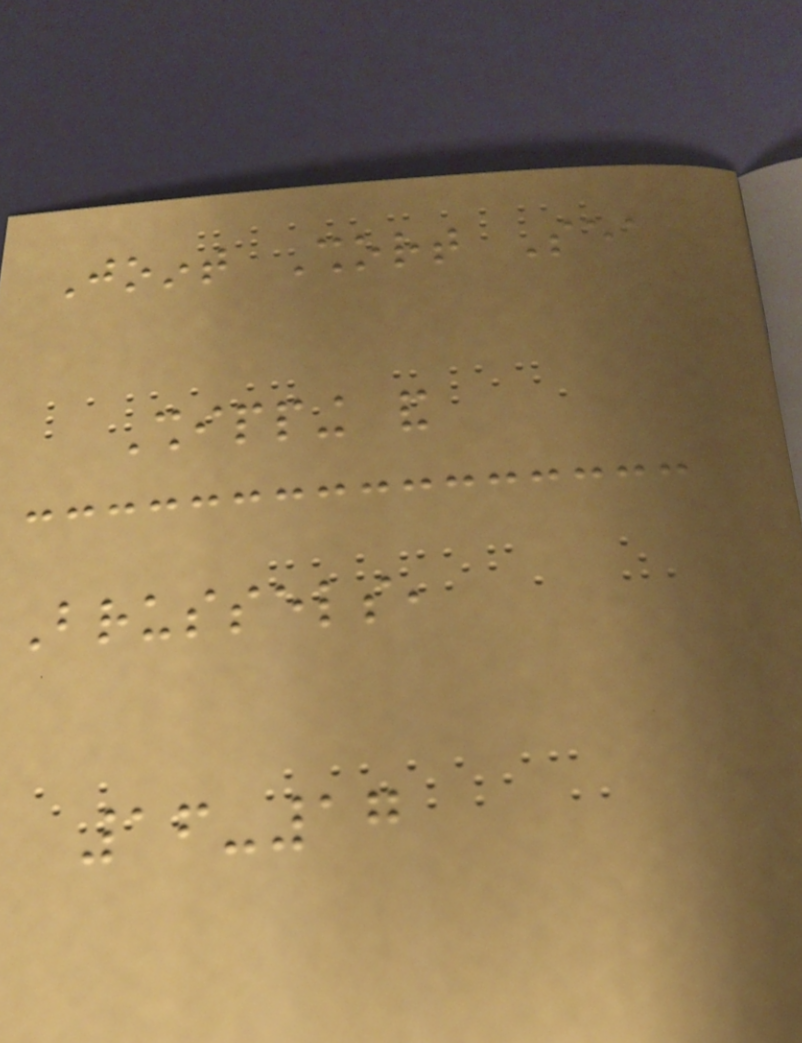Joint Short Sea
Shipping and
Brussels,
16-17
